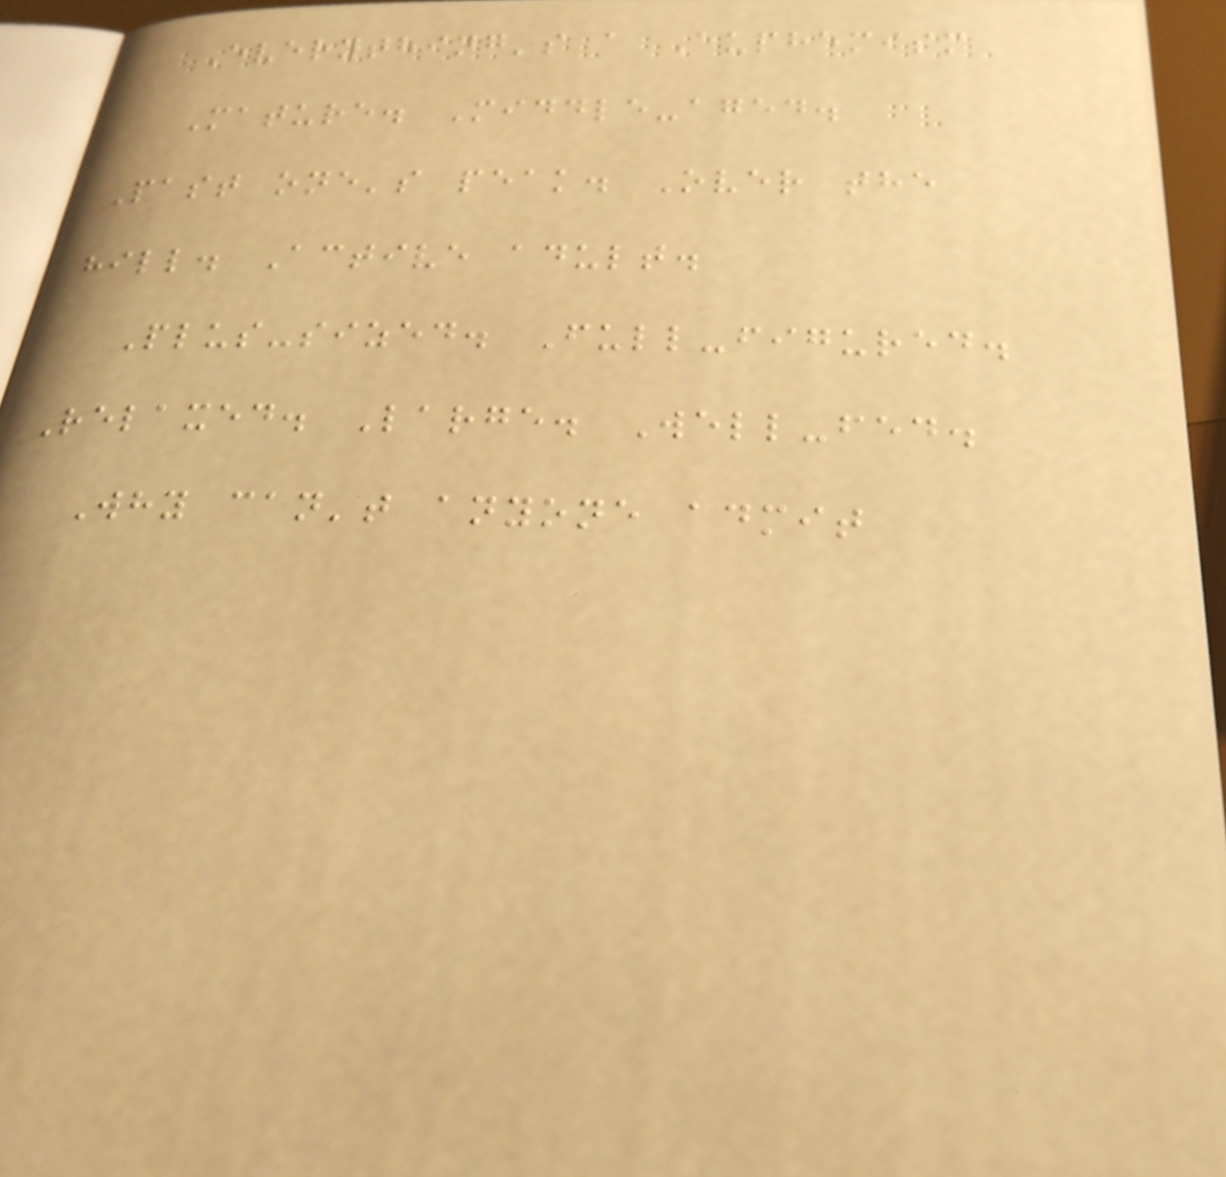Everything's a Euphemism
Mature. Middle-aged.
Past one's peak. Over the
hill. Active adult.
Plus-sized. Full-figured.
Relaxed. Large. Well-fed.
Why can't anyone admit
